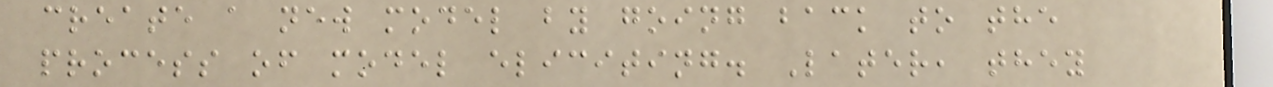create a new model by going back to the
process of model eliciting. Later, they
